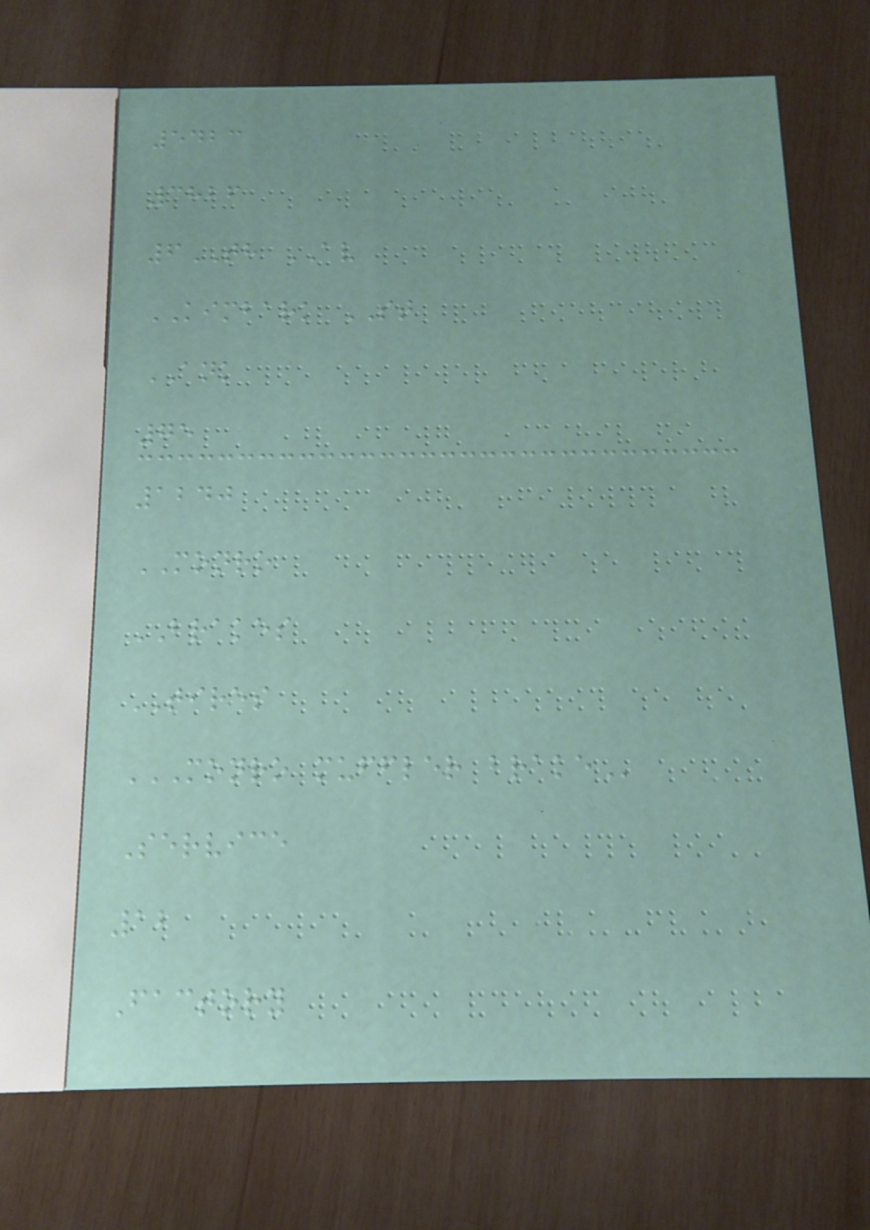5423
3826
6TH AV
KIMBARK ST
ANK
75
1240
MONRO
BRAKES
TIRES
MONRO MUFFLER BRAKE
Service
12
Factory
